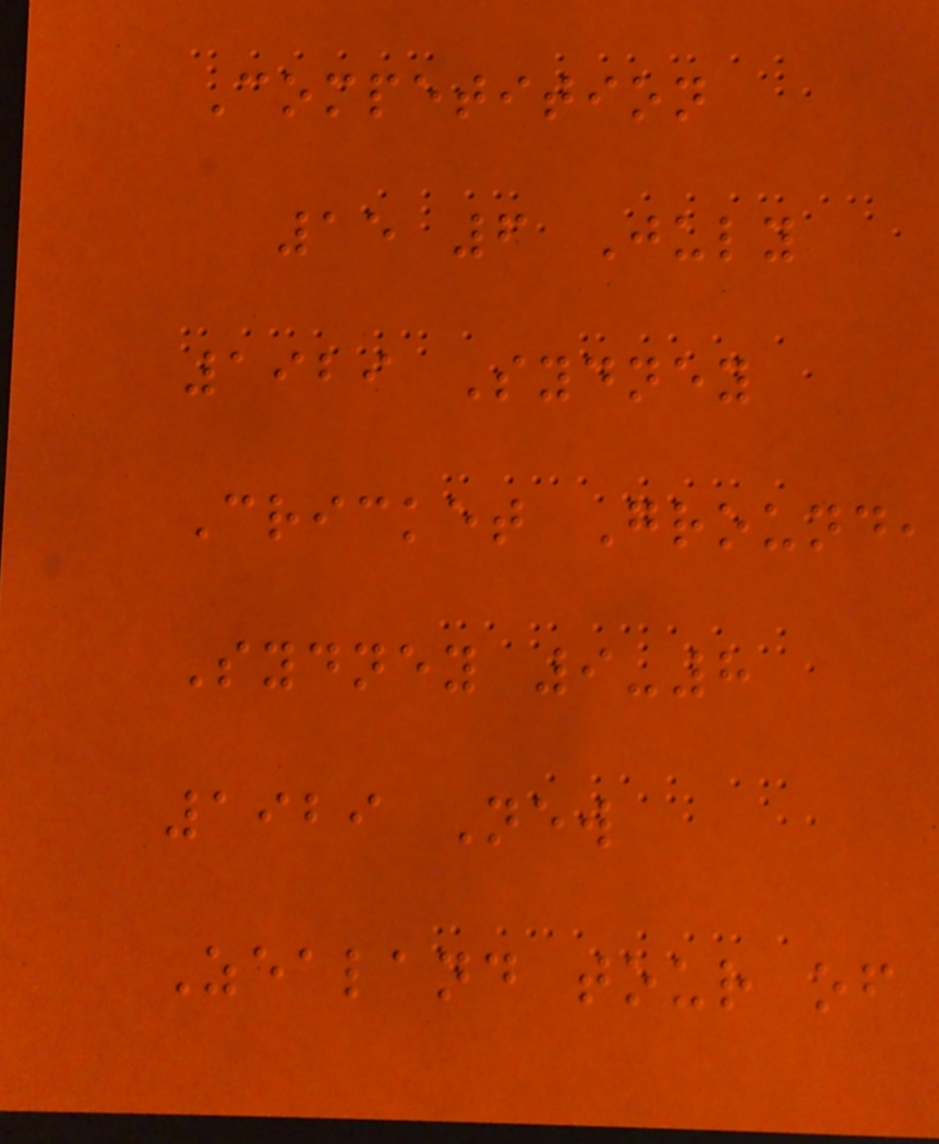Competition
15 6 July
1929 Sydney
Cricket Ground,
Sydney 9-8
1929 New
Zealand tour of
